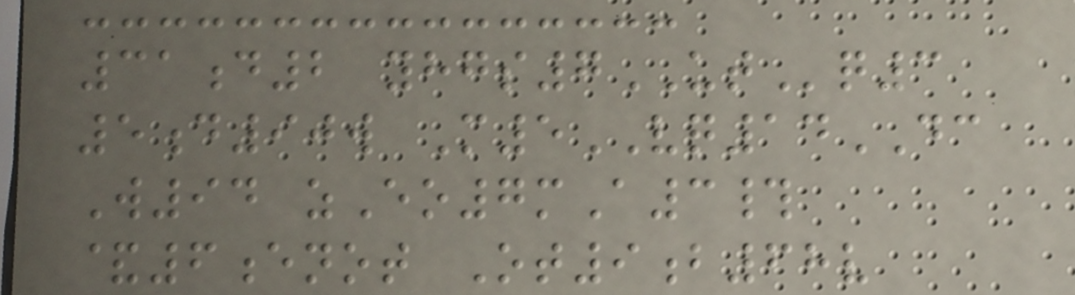31d2 yhgs7UTq3
5d90w M5VQ14DC
W94 zEo7mA3#
&6enot Ot9b68v
